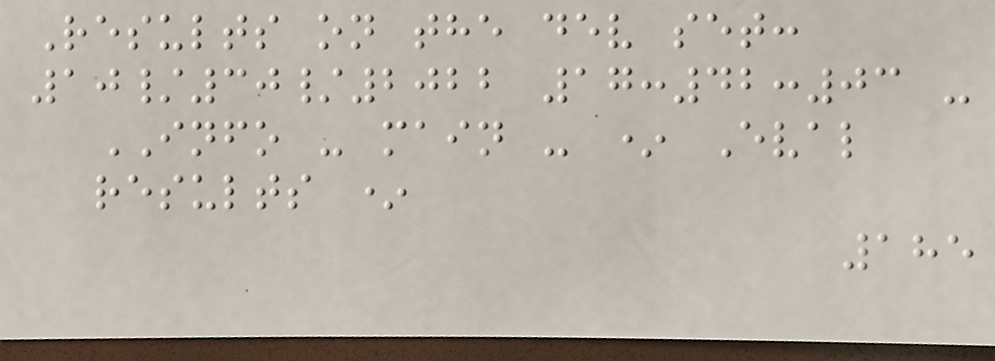Results on the dev set:
10/30/2022 17:42:03 -
INFO - main - * Eval
results *
185
